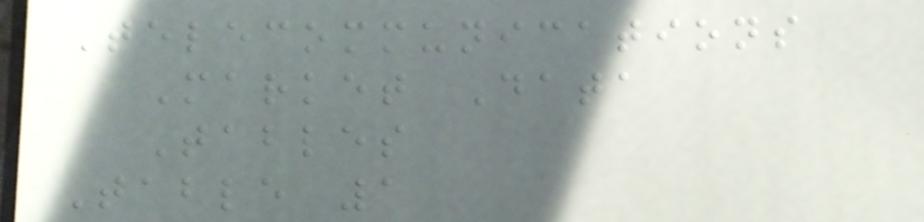Telecommunications
Market Data
Tables
Table 1
